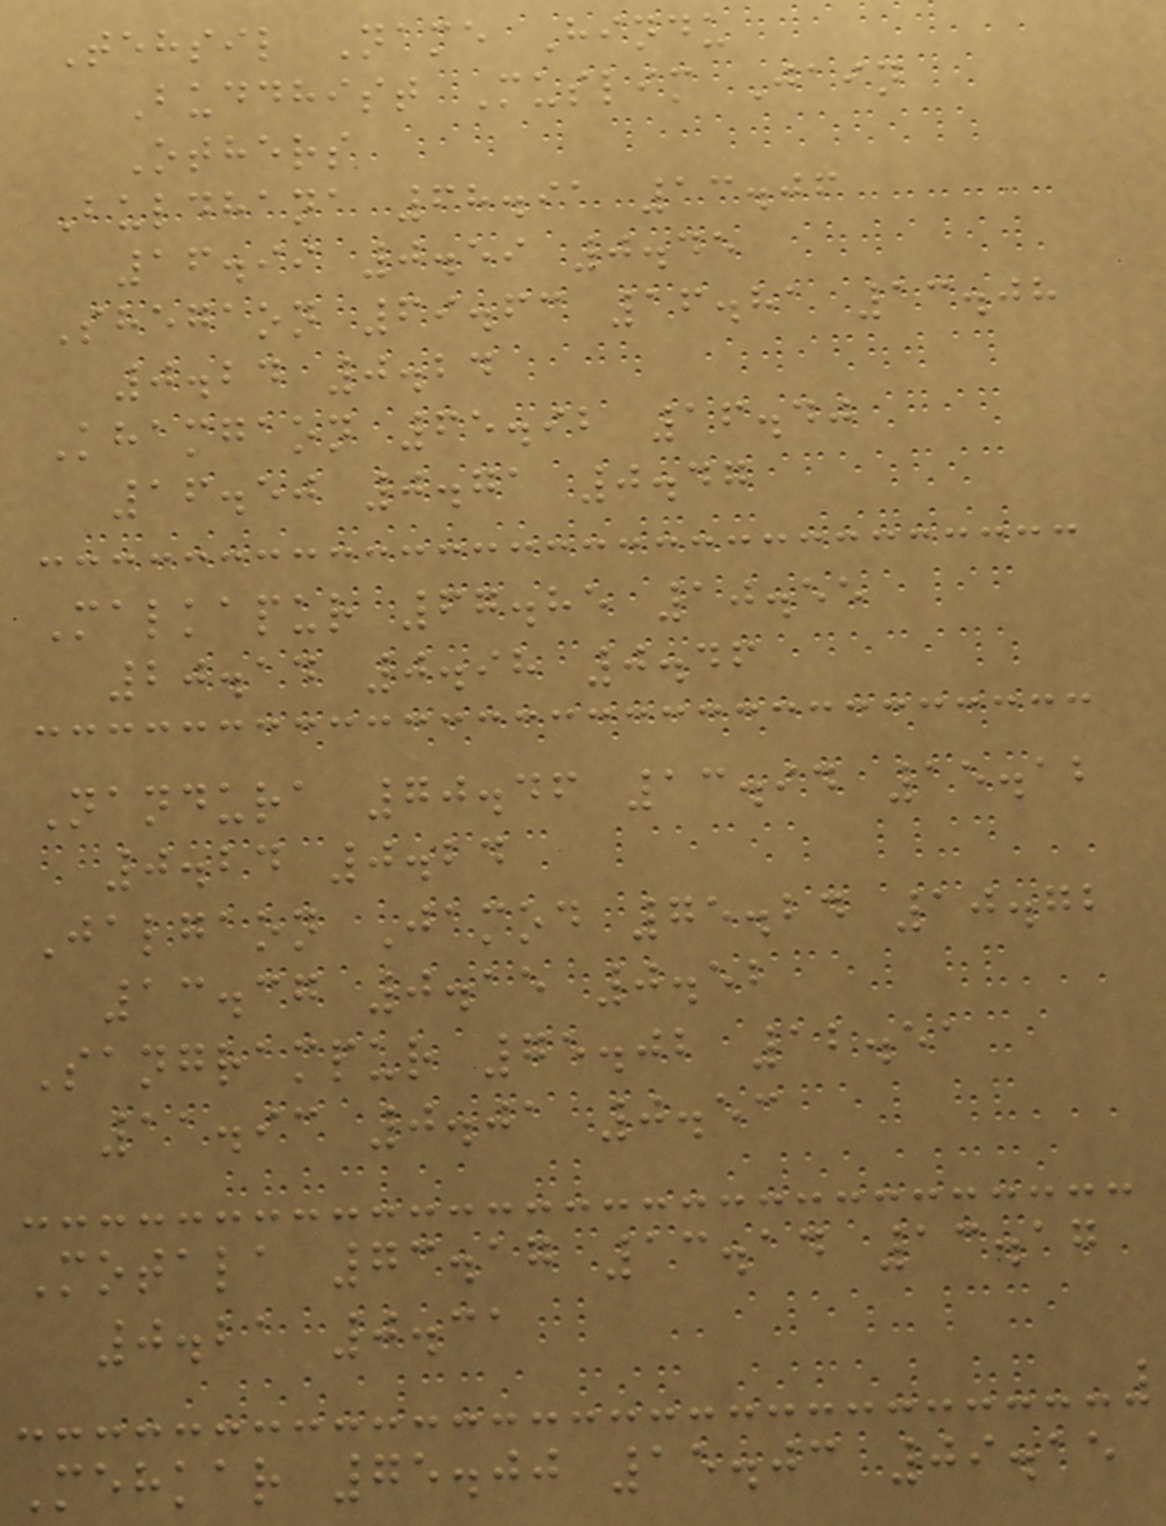Tehsil Name Hindu
Buddhist Muslim Jain
Others
Buldhana 68.91 13.06
16.99 0.59 0.45
Shegaon 69.63 16.81 13.08
0.24 0.24
Khamgaon 65.92 16.40
16.50 0.71 0.47
Malkapur 67.85 10.55
20.14 0.98 0.46
Nandura 70.46 13.94 15.12
0.24 0.24
Jalgaon Jamod 75.24 10.72
13.37 0.15 0.52
Sangrampur 75.02 12.51
11.93 0.01 0.53
Motala 73.17 13.14 13.17
0.21 0.31
Mehkar 75.00 15.03 09.15
